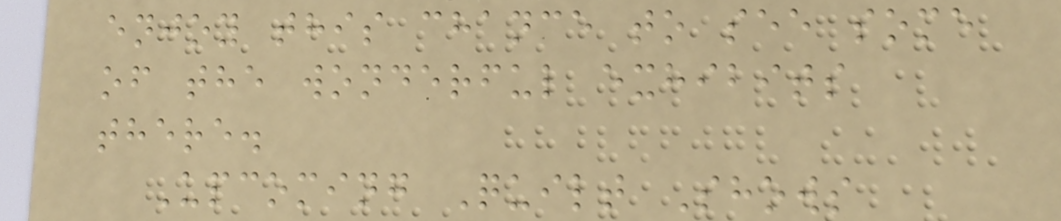enjoy this chance to see some
of the wonderful exhibits
there.
Upcoming Quilt Shows
